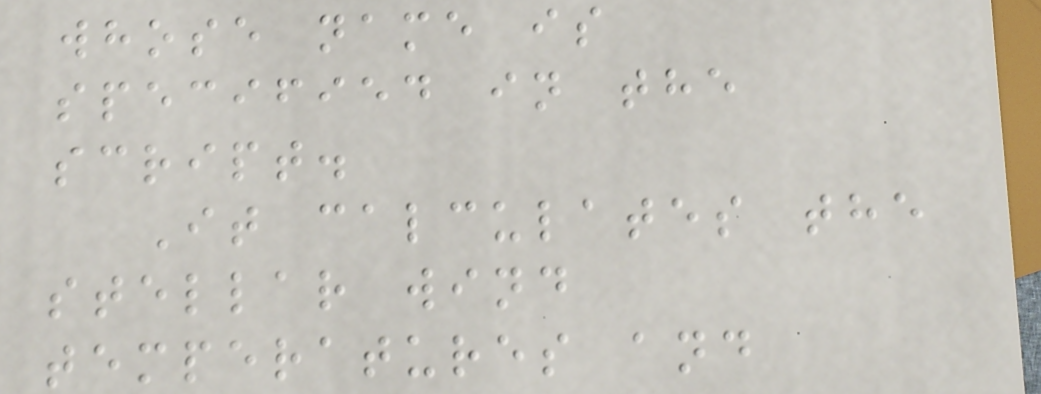whose name is
specified in the
script.
It calculates the
stellar wind
temperatures and
